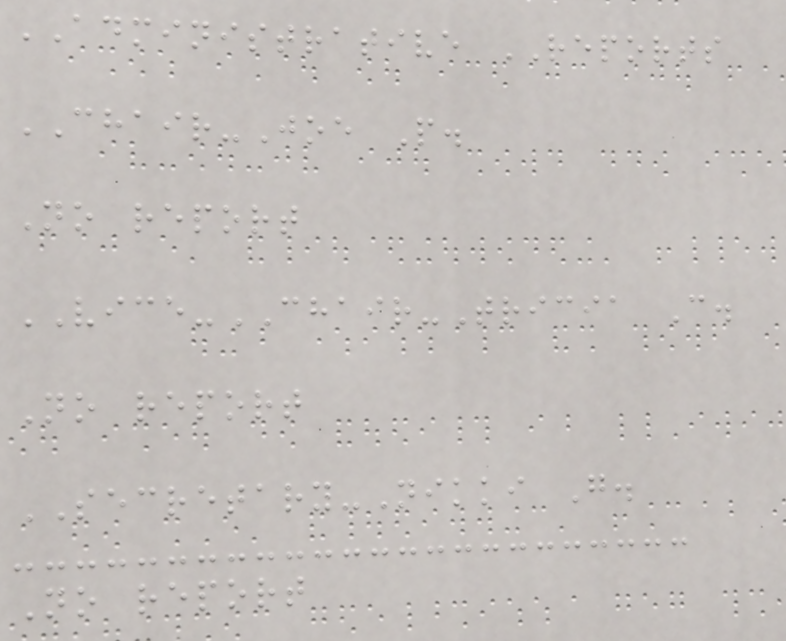ADMINISTRATIVE REPORTS
CHAIR-Joe P.
No report
VICE-CHAIR-Tricia C.
No report
SECRETARY-Nikki G.
No report
